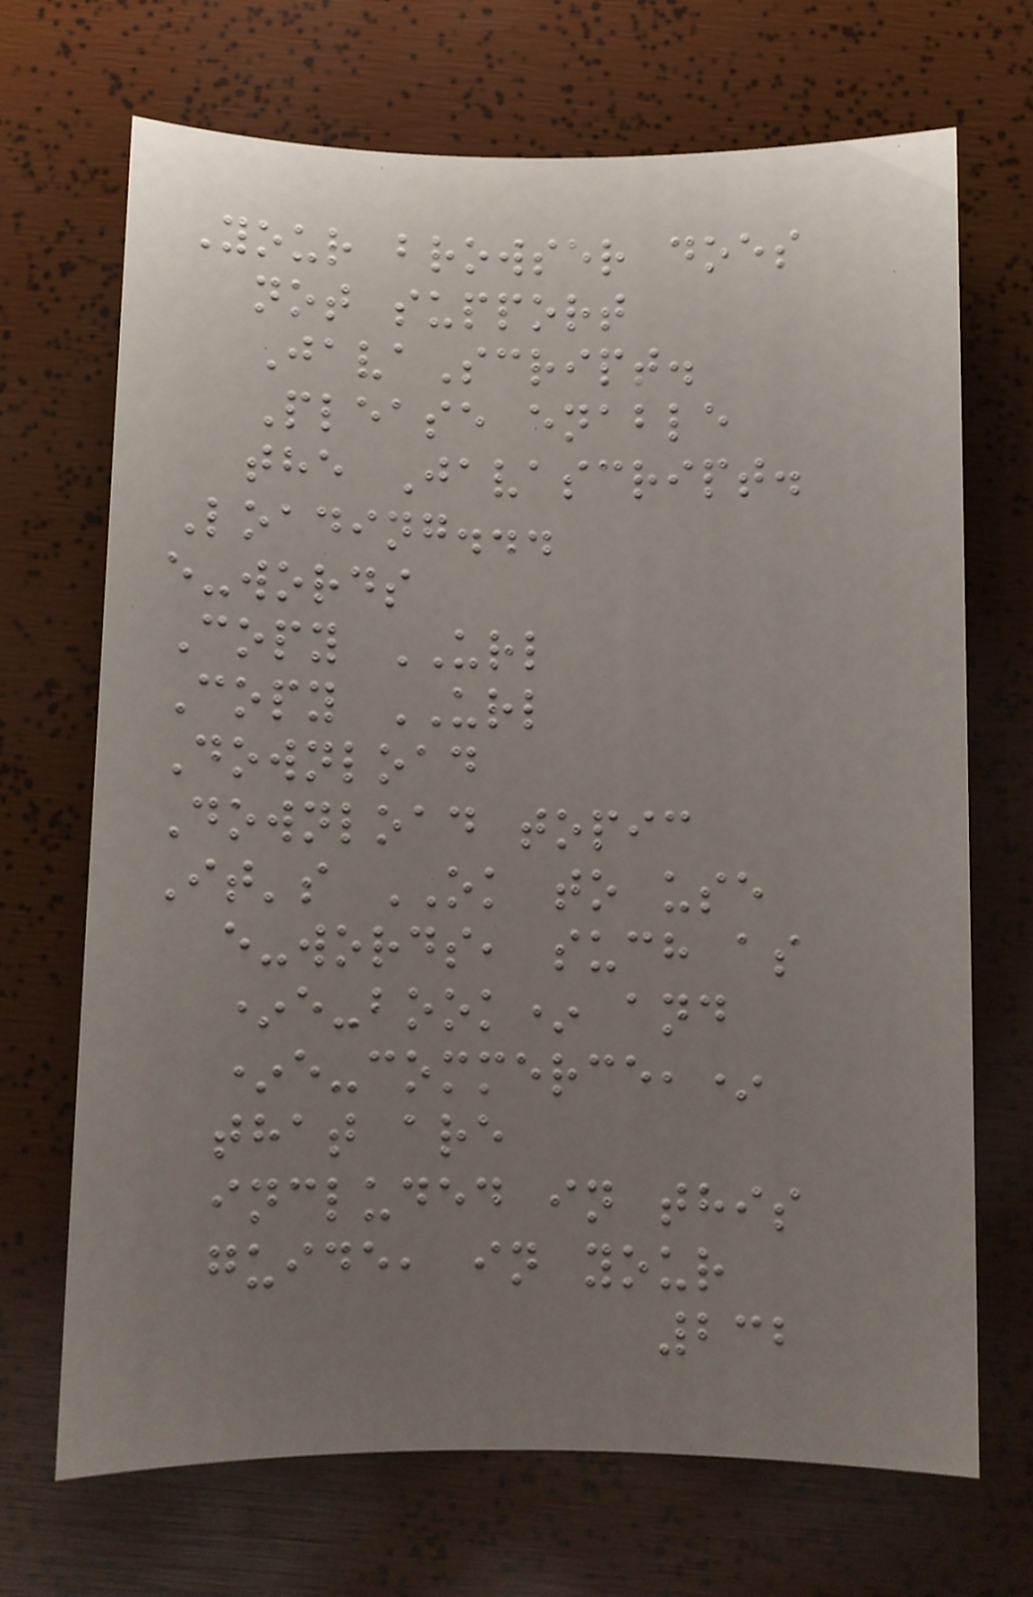Your browser does
not support
JavaScript.
Please enable
the Javascript.
Loading...
e-words
Copy URL
Copy URL
Download
Download topic
It's OK to use
e-words, such as
*e-book* and
*e-commerce,*
that are
included in this
guide, in your
232
